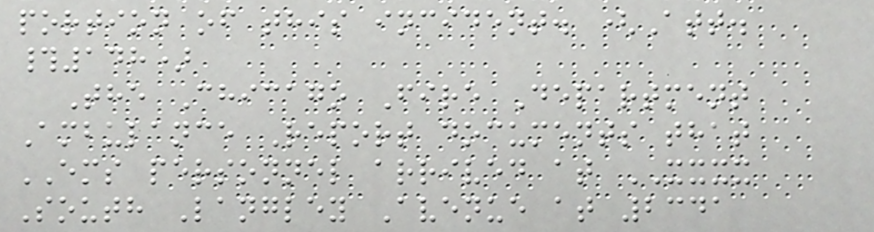portion of this incident. (Att.
#148)
The Chicago Fire Department
Ambulance Report documents that
EMS personnel arrived at XXXX
South Langley Avenue at 2341
